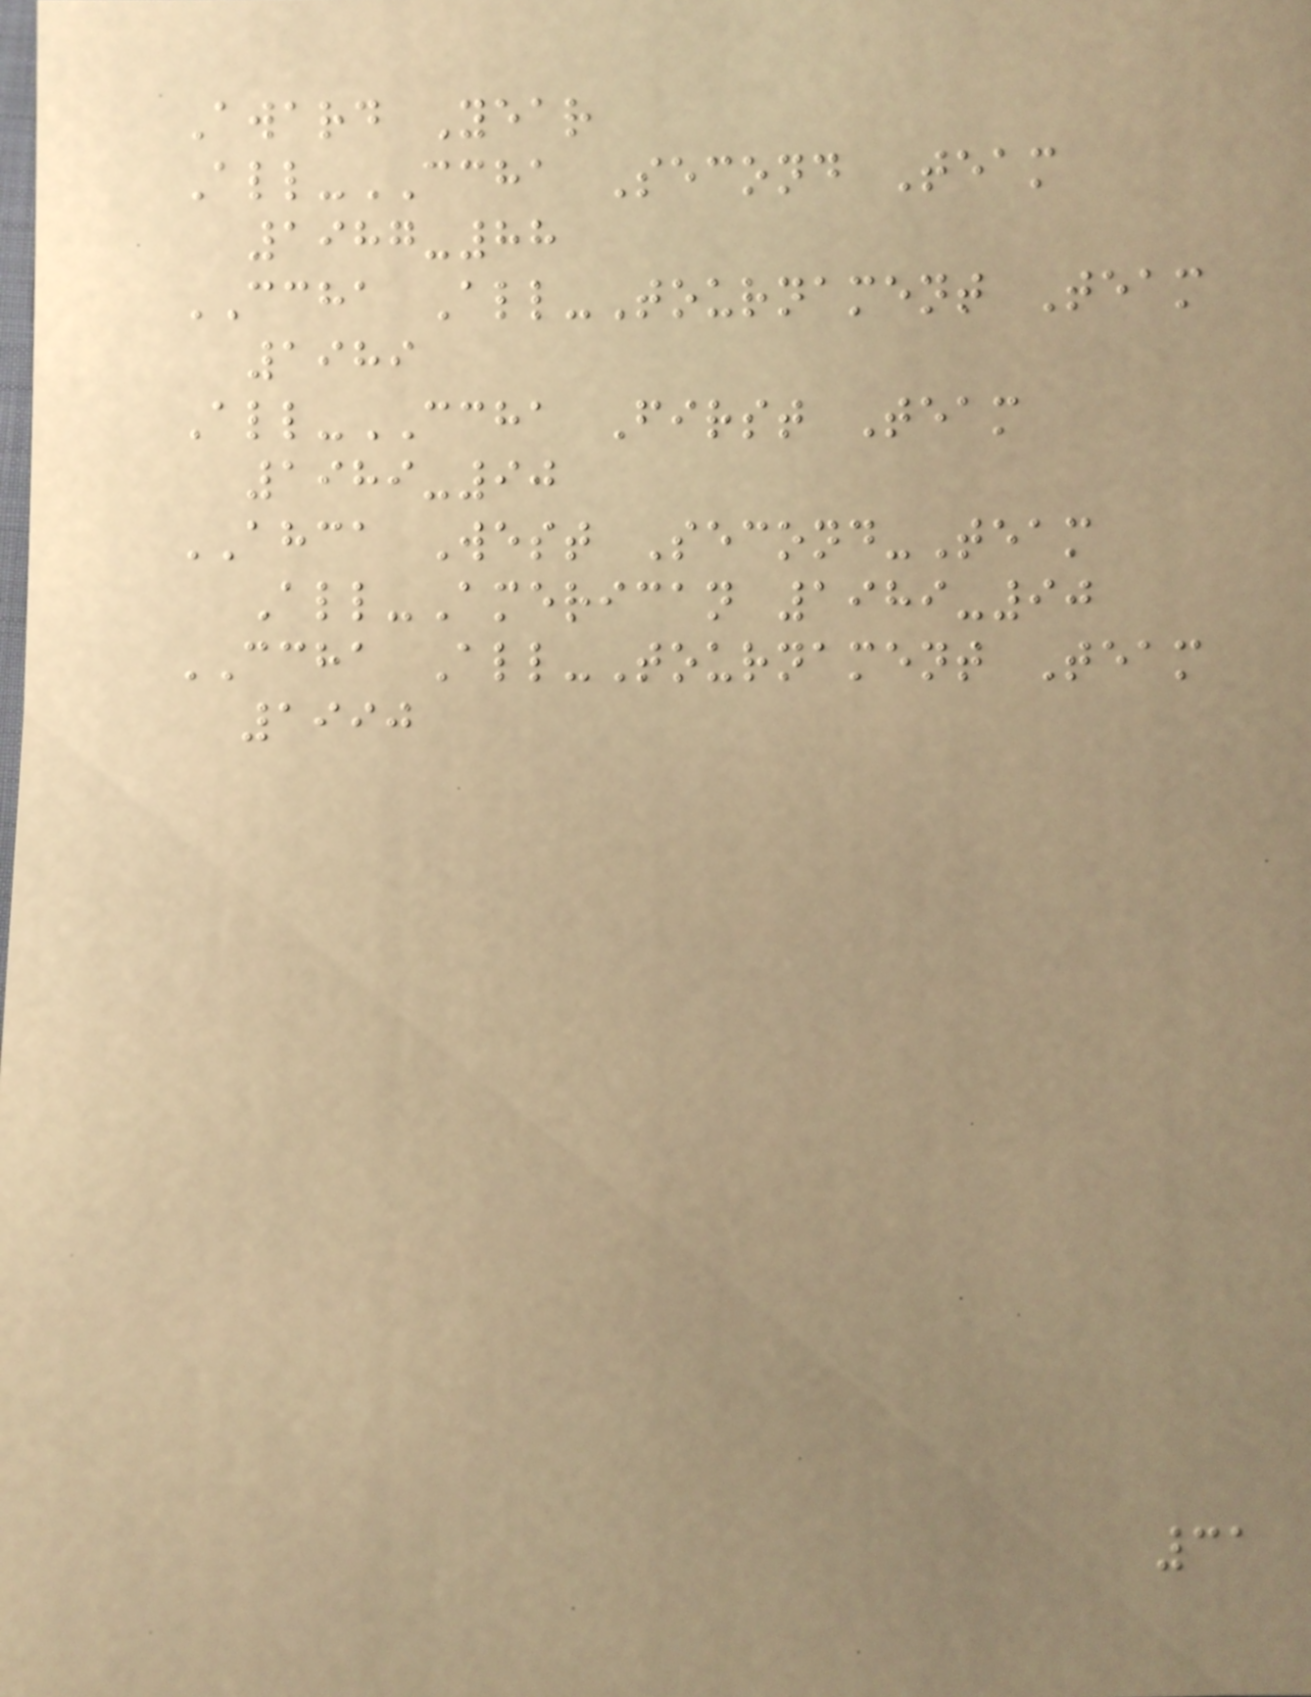Award Year
All-CCHA Second Team
1987-88
CCHA All-Tournament Team
1989
All-CCHA First Team
1989-90
AHCA West Second-Team
All-American 1989-90
CCHA All-Tournament Team
1990
31
